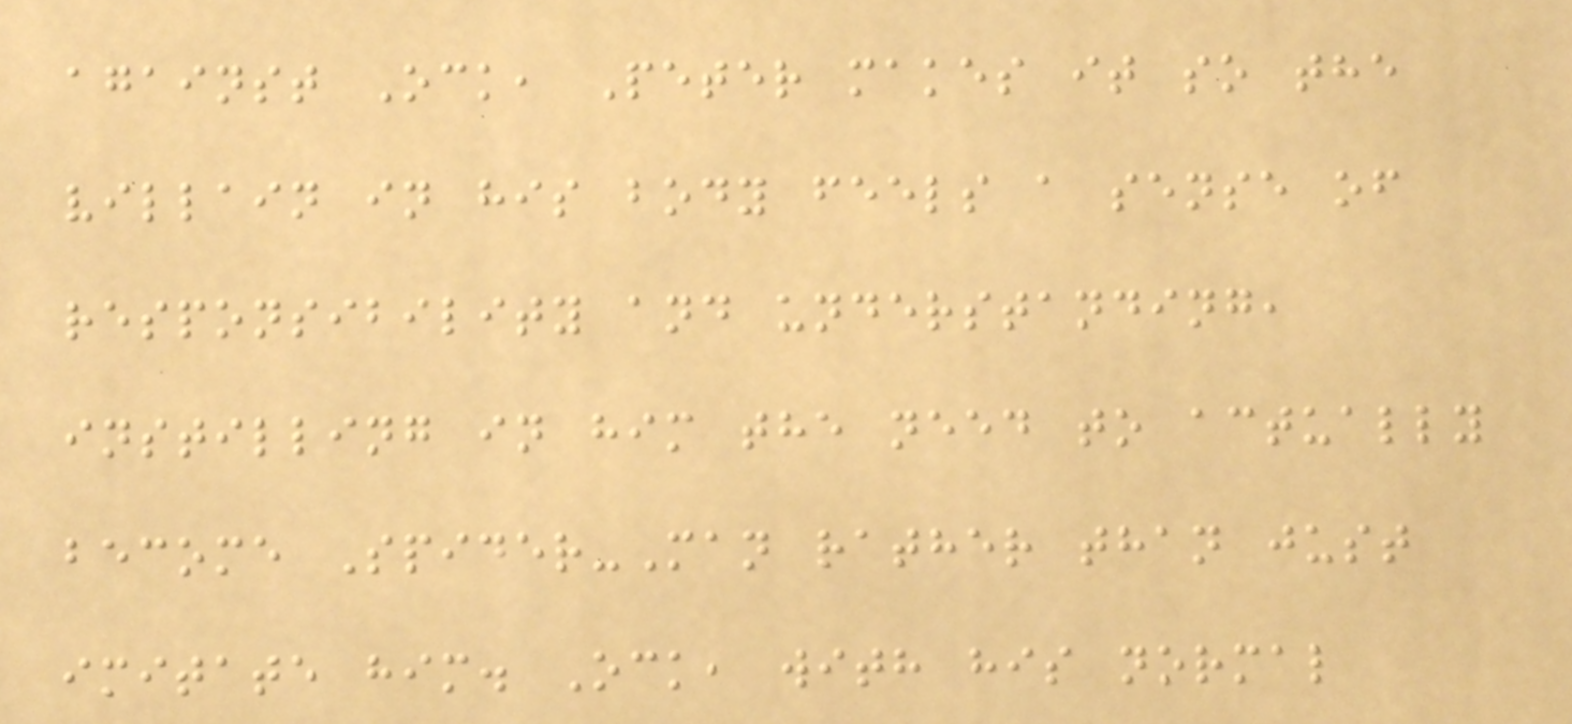against Ock, Peter makes it so the
villain in his body feels a sense of
responsibility and understanding,
instilling in him the need to actually
become Spider-Man rather than just
imitate him. Ock, with his normal
